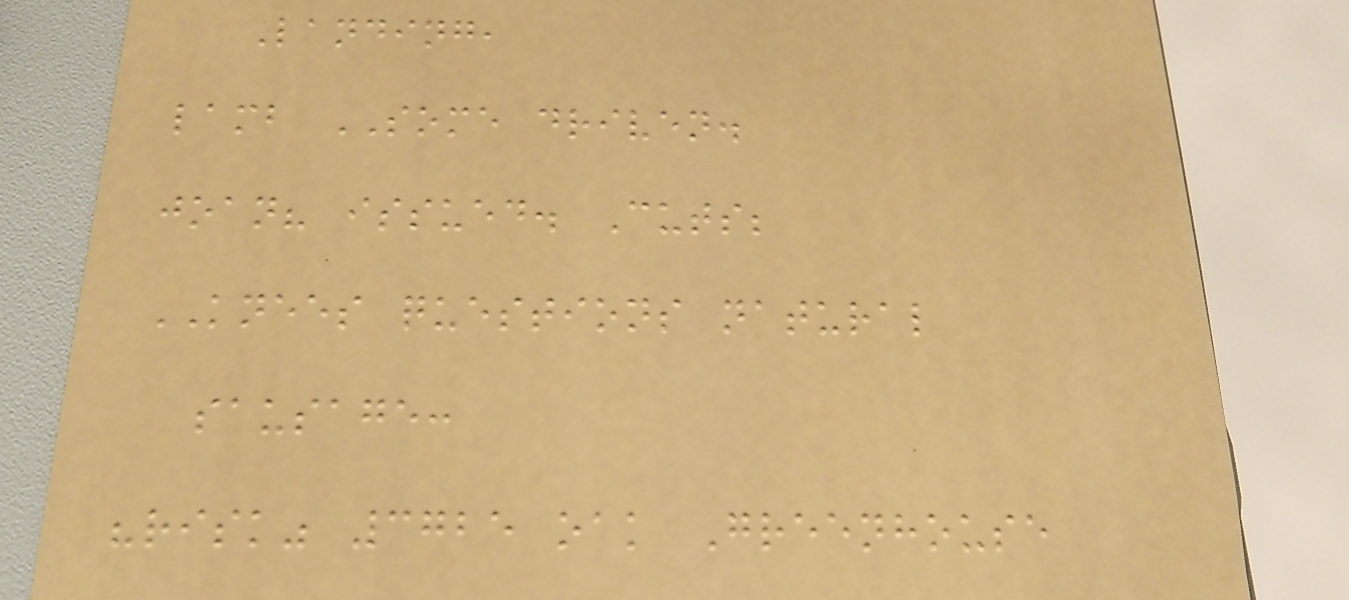Landing,
lamb SOME driven.
joan? issued. Cuts;
KNEES questions natural
sausage:
"risk" 3725 oak Greenhouse
